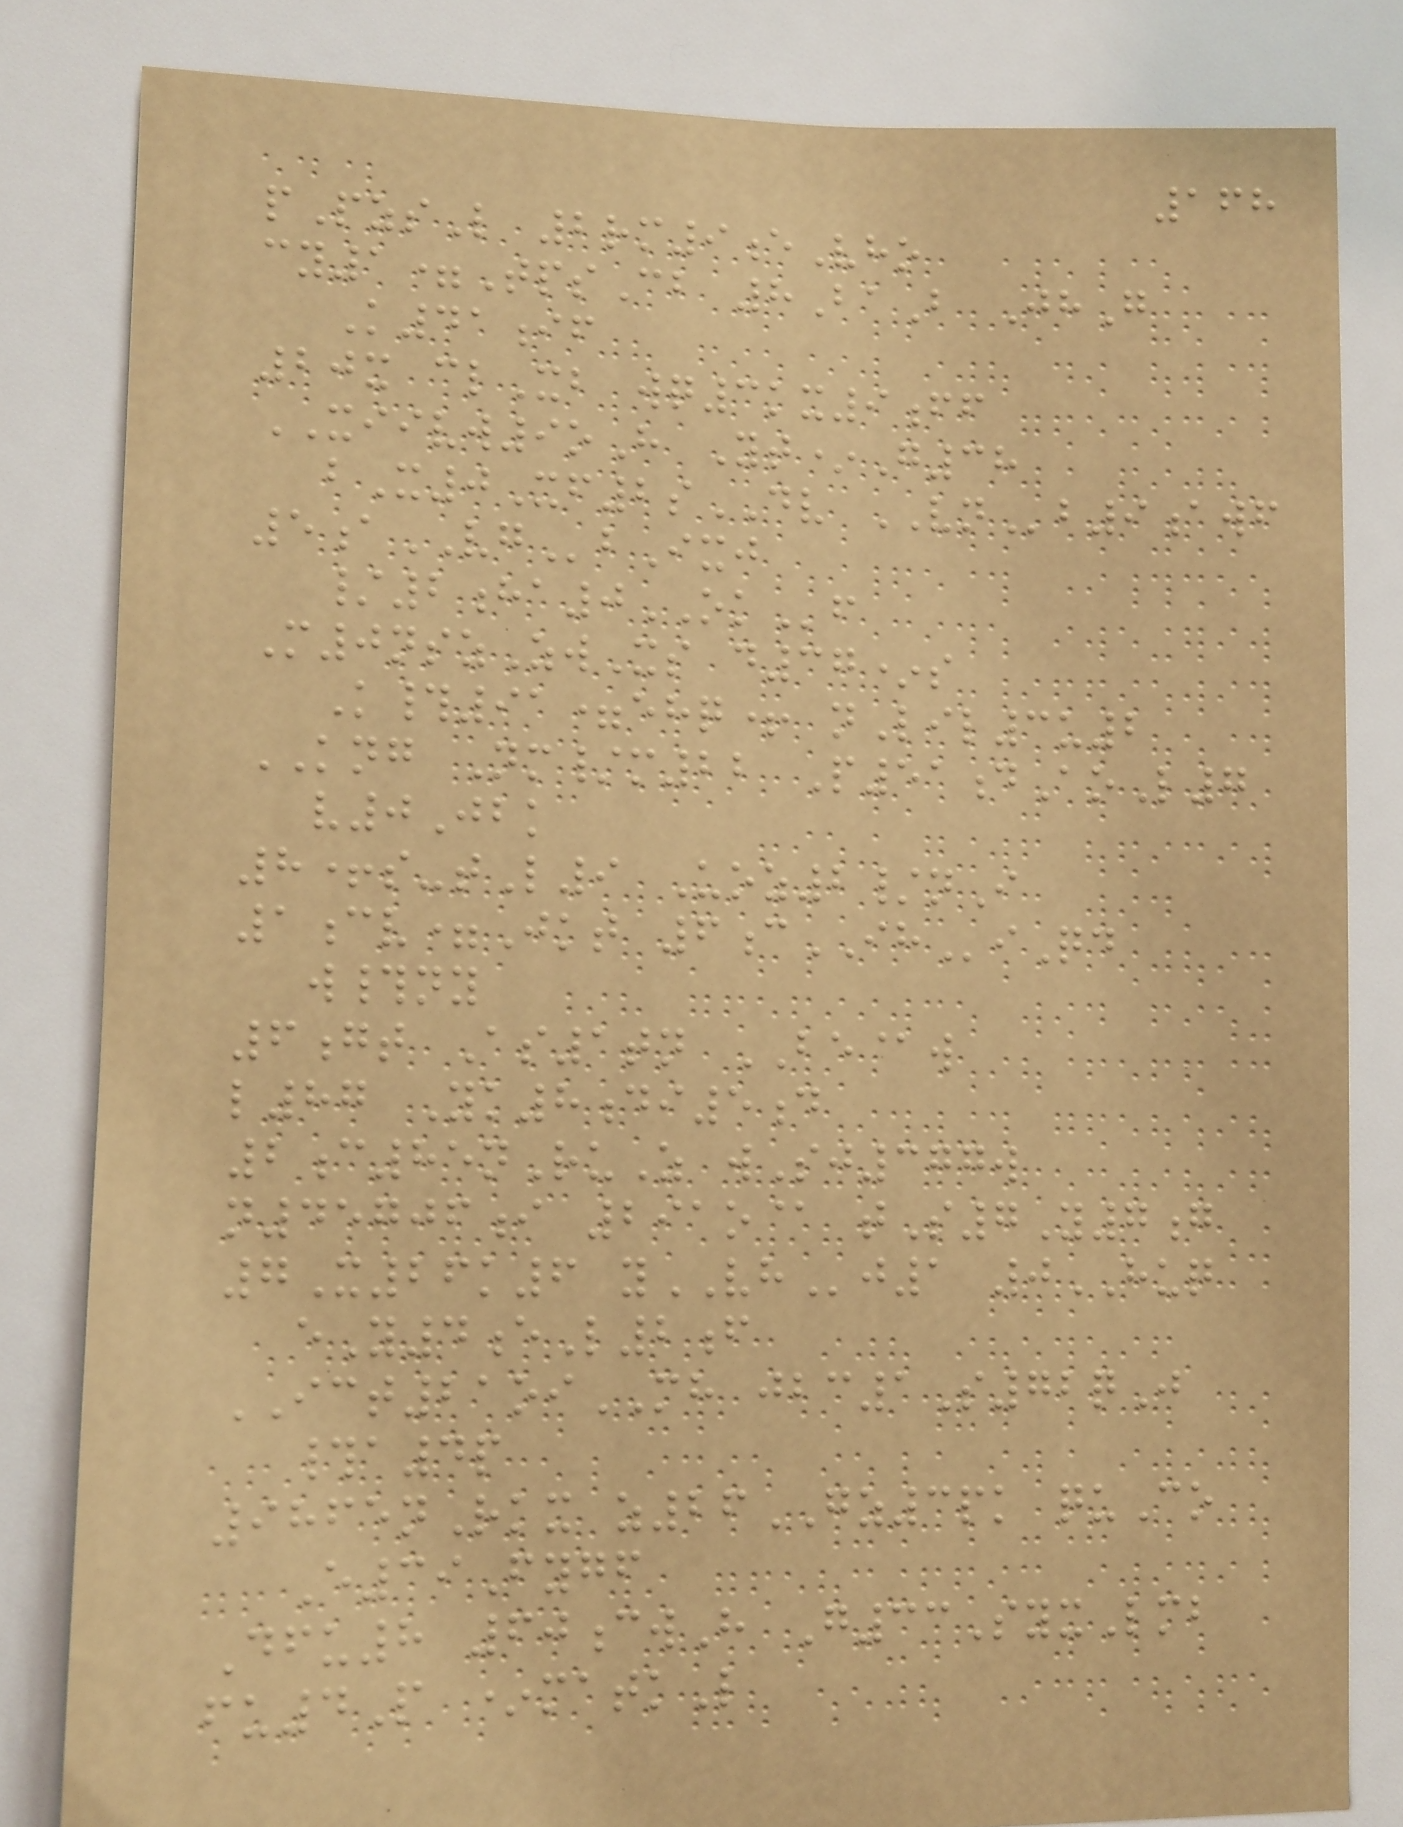168
pPzsL 2rm9eVho
cy1=TpsCb 8BaB JhG
K41if
20x clXb wq3kx9ff
XIIVW9oH Yt*G38
bX0Xf2sDV VNb9awf
5aVGbIxj
/2ha0OKf
M0nszZwXs d37*s
K#91=ehq+ nLil3u2
KNG Nm/m22 P51dAoL7
v0Jbk
8+s-tL9 Uoz2/nI
1cv=Jkt 6cIHiQd
w#ny
6gt As1tn BE@w
l87 Yk8di5d
2c85nRuZ wSj377w
n45706i 291o@ tS7Y7g
7X26k6 yVHj1 0HUQ
eY4eL2f
ICT21oiMH jbc1S72qJ
#a4p
9865nRkx z26GZ3pk quCo
E39Fygf
Dfu8 60cwH G33SyxLmb
fu4P *matkL
